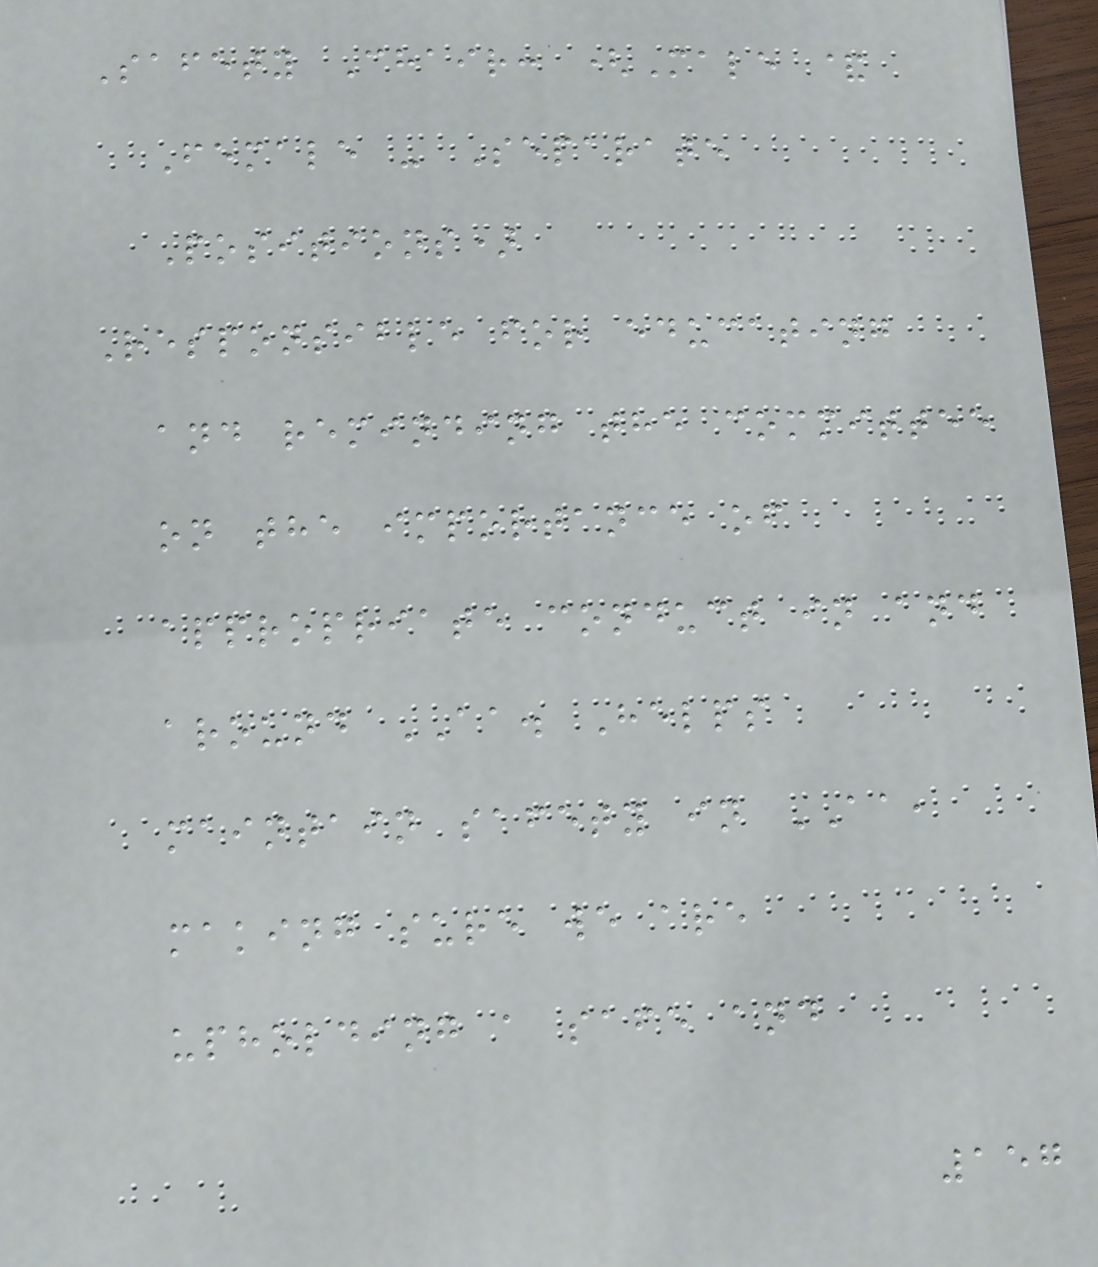Safety Chair: (Male &
Female - Separate
Positions)
Responsible for educating
and reminding the committee
on the importance of
appropriate conduct in and
around AA. Helps
maintain safety in AA,
making sure we are
upholding a safe and
157
